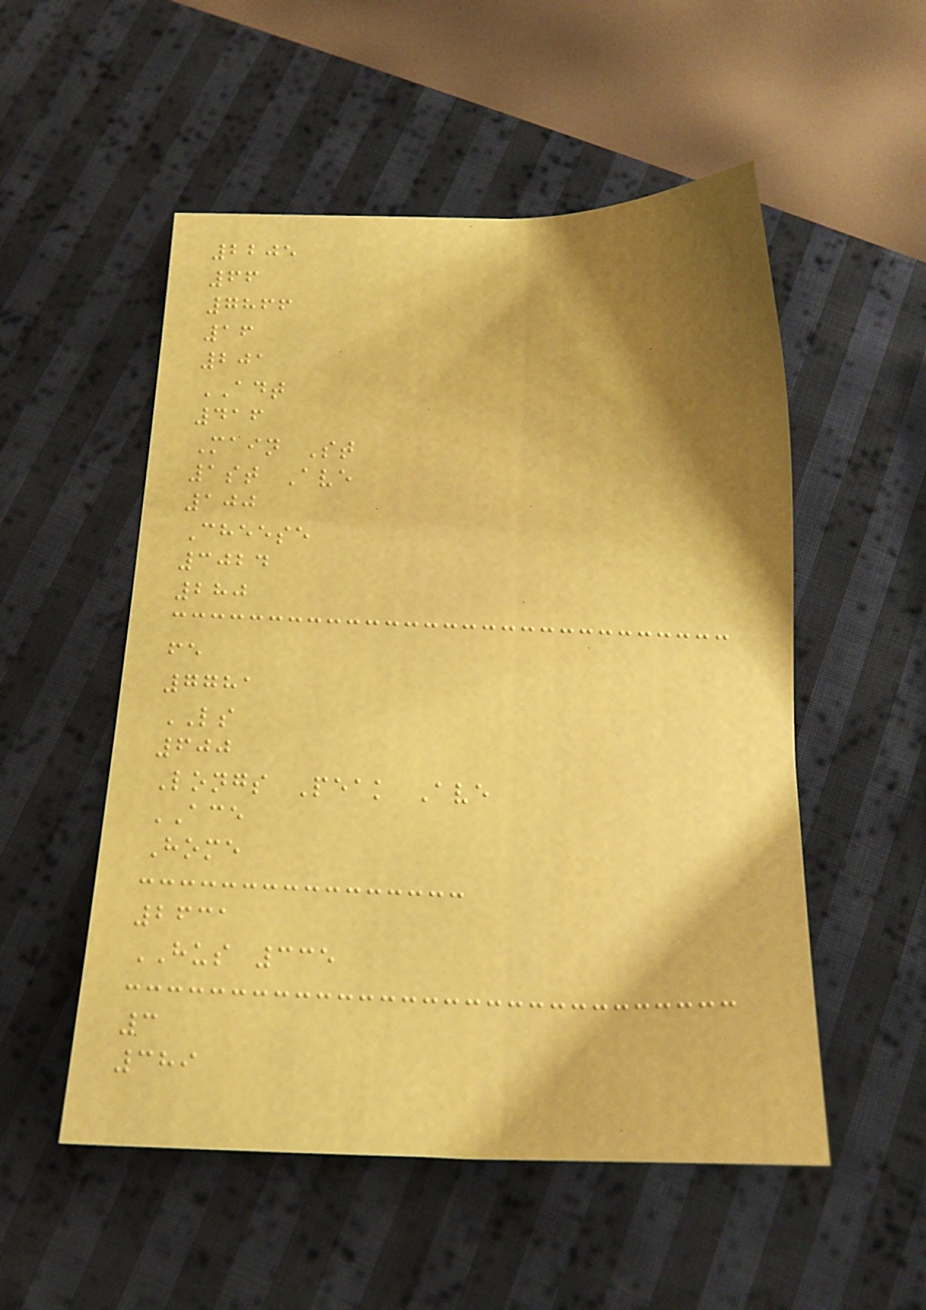2205
66
7866
16
201
ADT
416
Main St
1st Ave
100
Cheese
3024
280
fe
7781
LS
600
Longs Peak Ave
ACE
Home
2631
HUS 335
3
389
